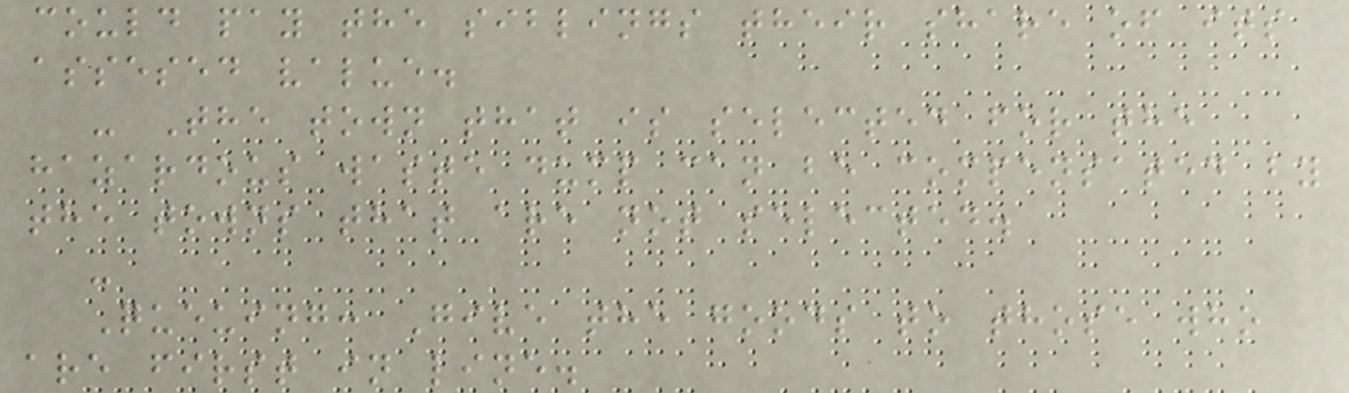could pay the siblings their share of its
assesed value.
- The town that is selected for the
hazardous waste dump can be compensated by
the towns that are not selected.
-
Queuing: Give the goods to those who
are first in line.
